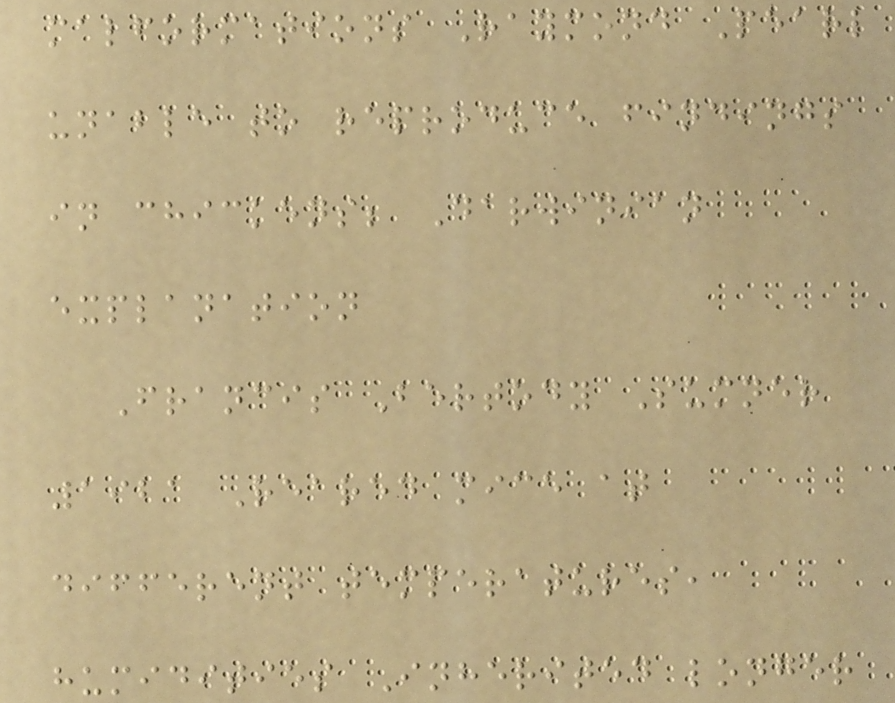malformations Raymond Pearl
unable to reproduce findings
in chickens; Darwinian
explanation
Francis Bertody Sumner
1921 Reared mice at
different temperatures,
humidities Inherited longer
